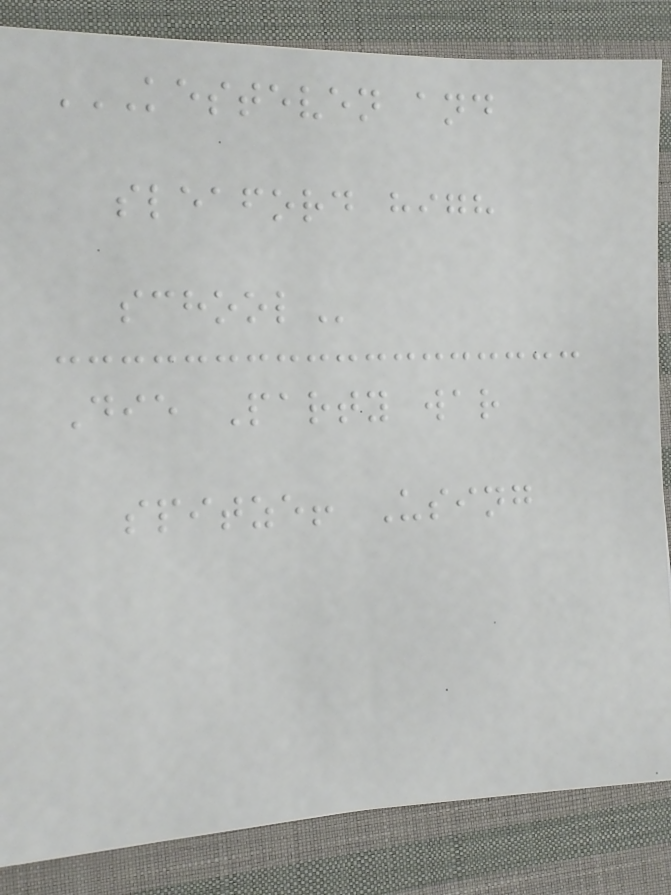KESTEVEN AND
SLEAFORD HIGH
SCHOOL
Die Party war
spitze! Using
